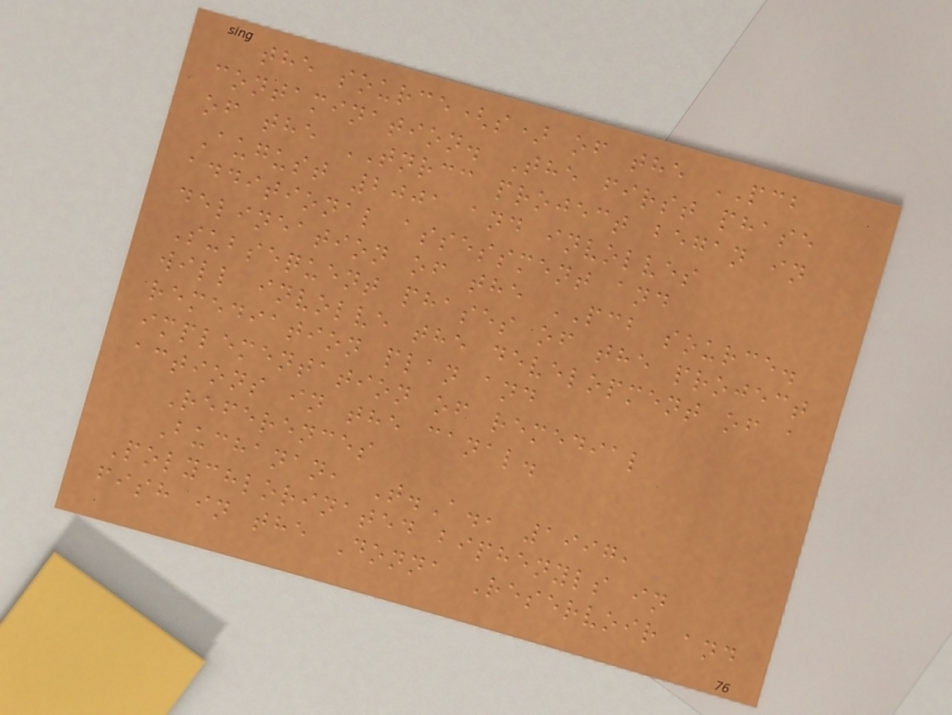the source(s) of the PCB
contamination. The first phase
of the TNRCC project began in
August 2001 and involves
additional assessment and
delineation of the PCB source.
Subsequent phases of the project
will involve the development of a
remediation plan and
implementation of remedial
actions in the canal.
References
Buchanan, T.A., 1997,
Polychlorinated biphenyls in
fish in the Donna Reservoir and
